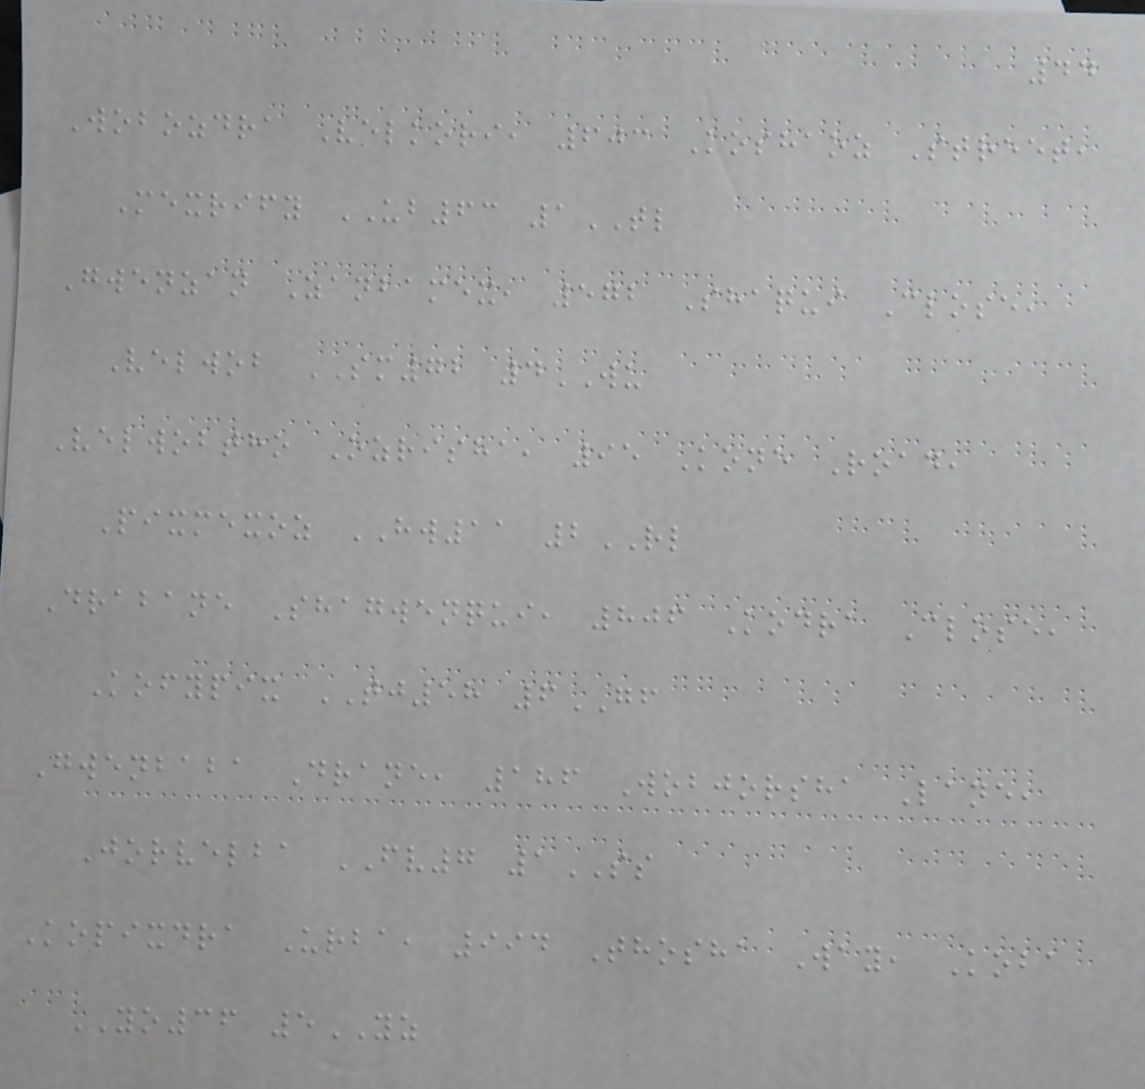44
Wobozdra Velkori, 603 Koshaoz Street,
Mexrify UB63 1TL
Gwenzan Zanbamex, 572 Shaqui Close,
Velwob SM72 4WU
Velwobtho Ozrisha, 95 Kone Road,
Pixmexoz HW11 2RL
Drabane Shagwenqui, 806 Kodra Close,
Kofypix TJ58 6GF
Gwenbaba Drane, 186 Wobjorsha Lane,
Jorvelba FV7 1SS
Kopixdra Urba, 994 Thosha Way, Koba
YO36 5YZ
